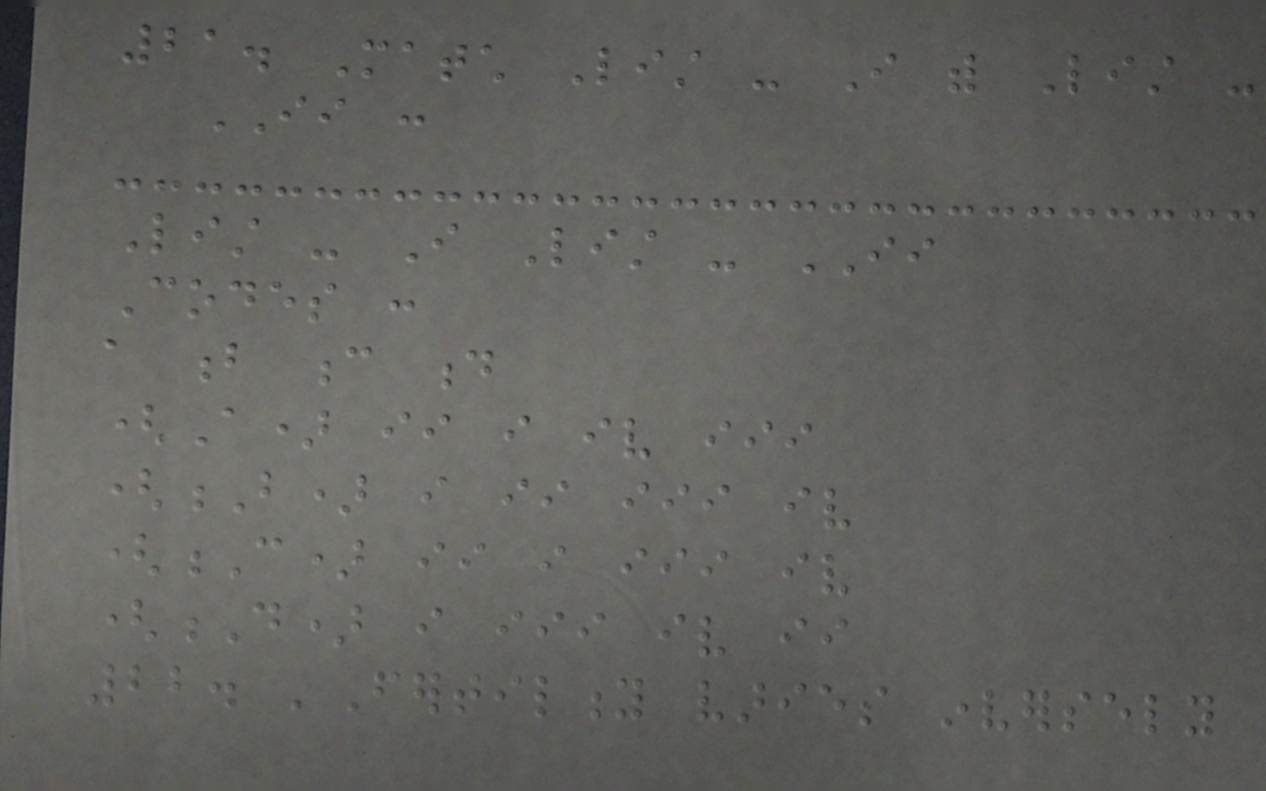21. Match List - I with List -
II :
List - I List - II
Codes :
a b c d
(A) ii i iv iii
(B) i ii iii iv
(C) ii i iii iv
(D) i iii iv ii
22. 'Fertility varies inversely
